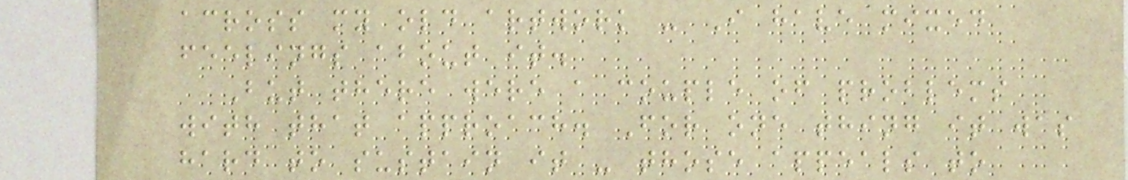across my old artwork - I have mixed
feelings about it.
But there were a couple of problems
with that approach. For one thing it was
hard to sustain it - those appeals to
